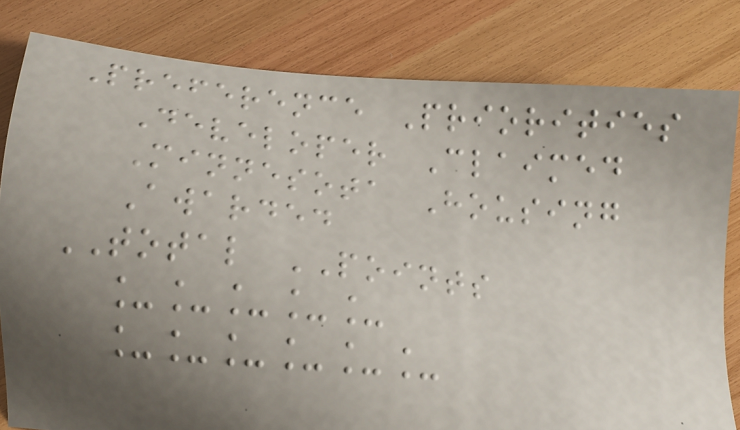Preference Priorities
Developer Claimed
Minnesota Housing
Awarded
TOTAL POINTS
_____
______
